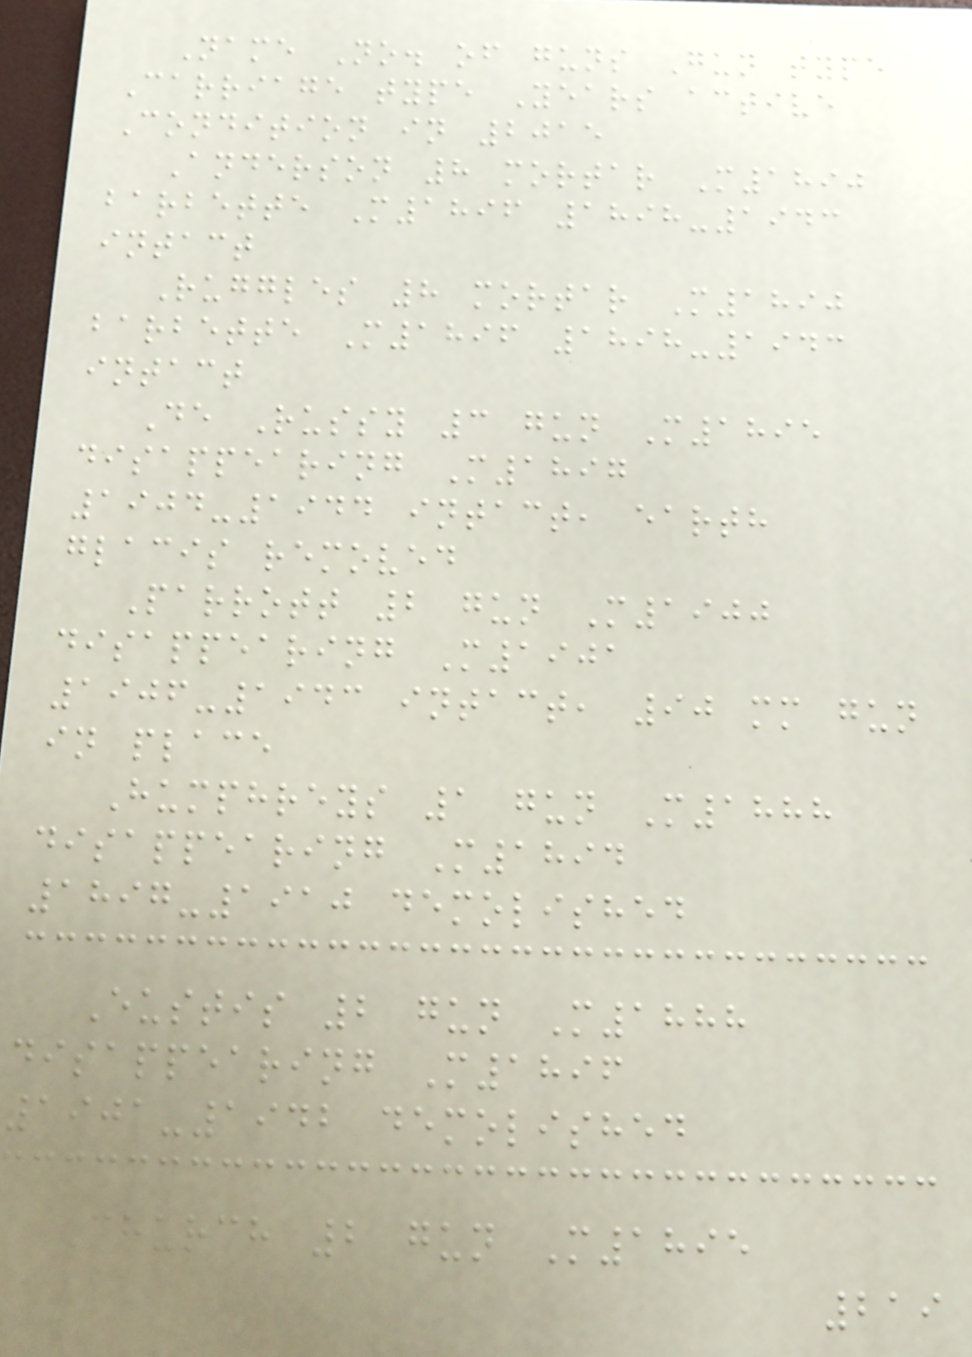Name No. of guns Gun type
Carriage type Years active
Condition in 2015
Anderson 8 mortar M1890
barbette M1896 1898-1943
intact
Ruggles 8 mortar M1890
barbette M1896 1898-1943
intact
De Russy 3 gun M1895
disappearing M1897
1904-1944 intact, earth
glacis removed
Parrott 2 gun M1900
disappearing M1901
1906-1943 intact, 90 mm gun
in place
Humphreys 1 gun M1888
disappearing M1894
1897-1910 demolished
Eustis 2 gun M1888
disappearing M1896
1901-1942 demolished
Church 2 gun M1895
219
